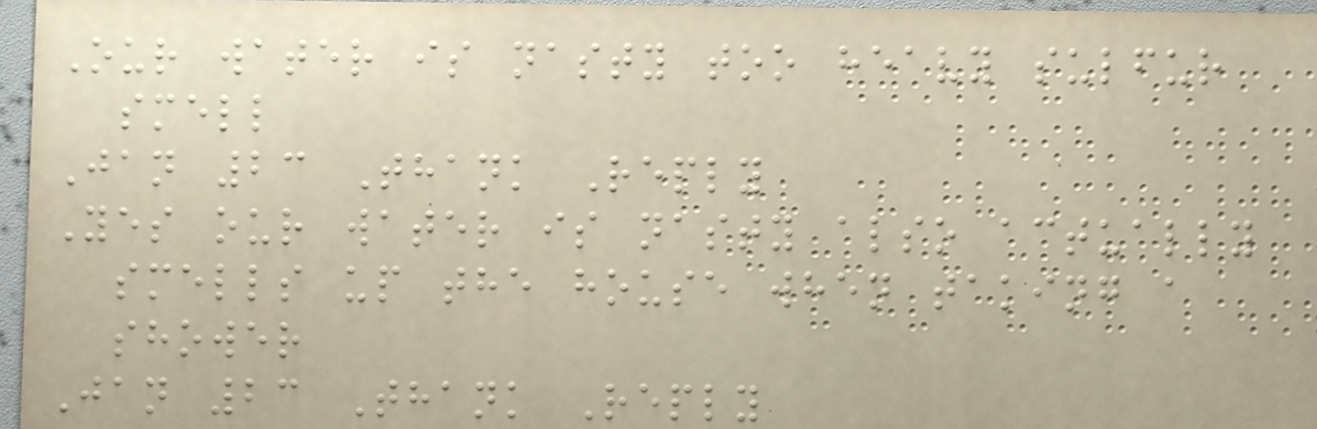Our water is nasty too heavy sulfur
smell
Jan 23 Thank Reply
Yes our water is nasty also actually
smells up the house when taking a
shower
Jan 23 Thank Reply
